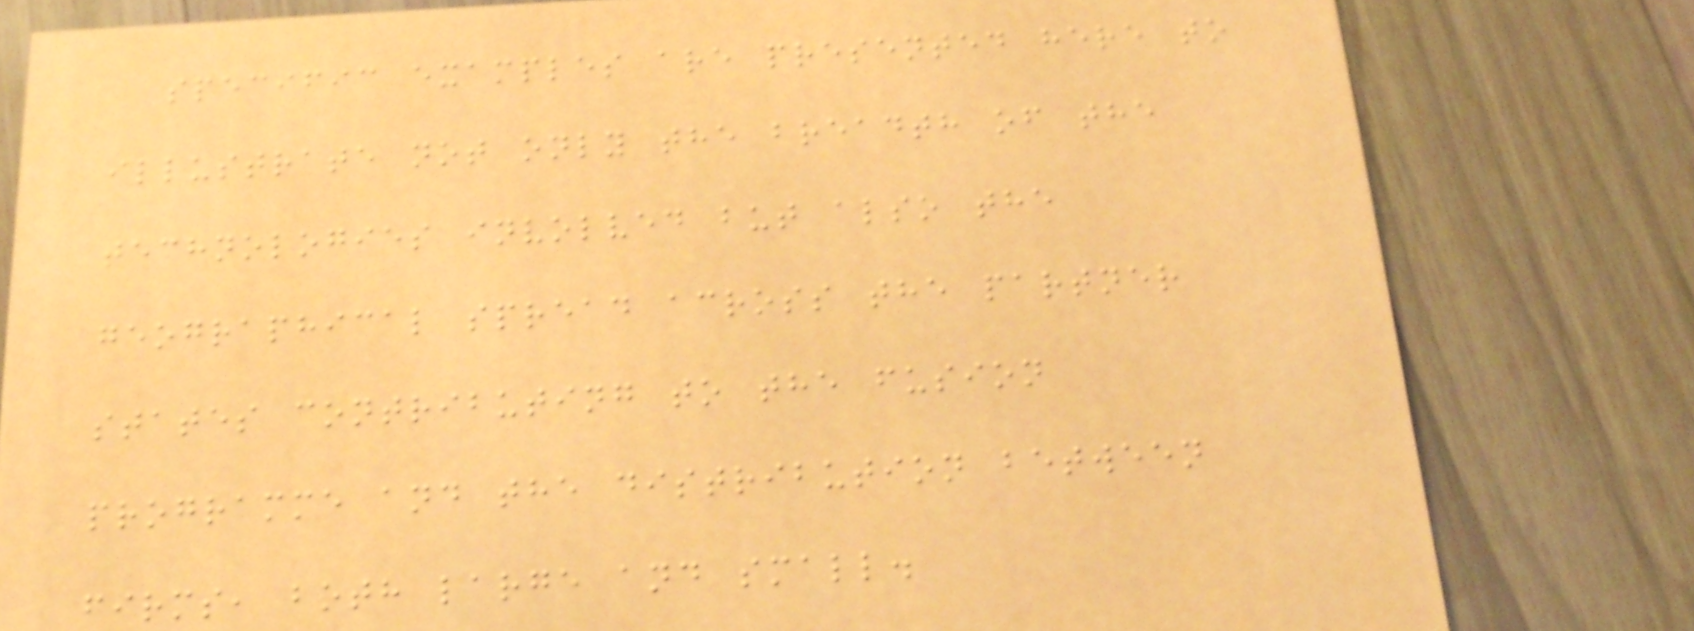specific examples are presented here to
illustrate not only the breadth of the
technologies involved but also the
geographical spread across the partner
states contributing to the fusion
programme and the distribution between
firms, both large and small.
